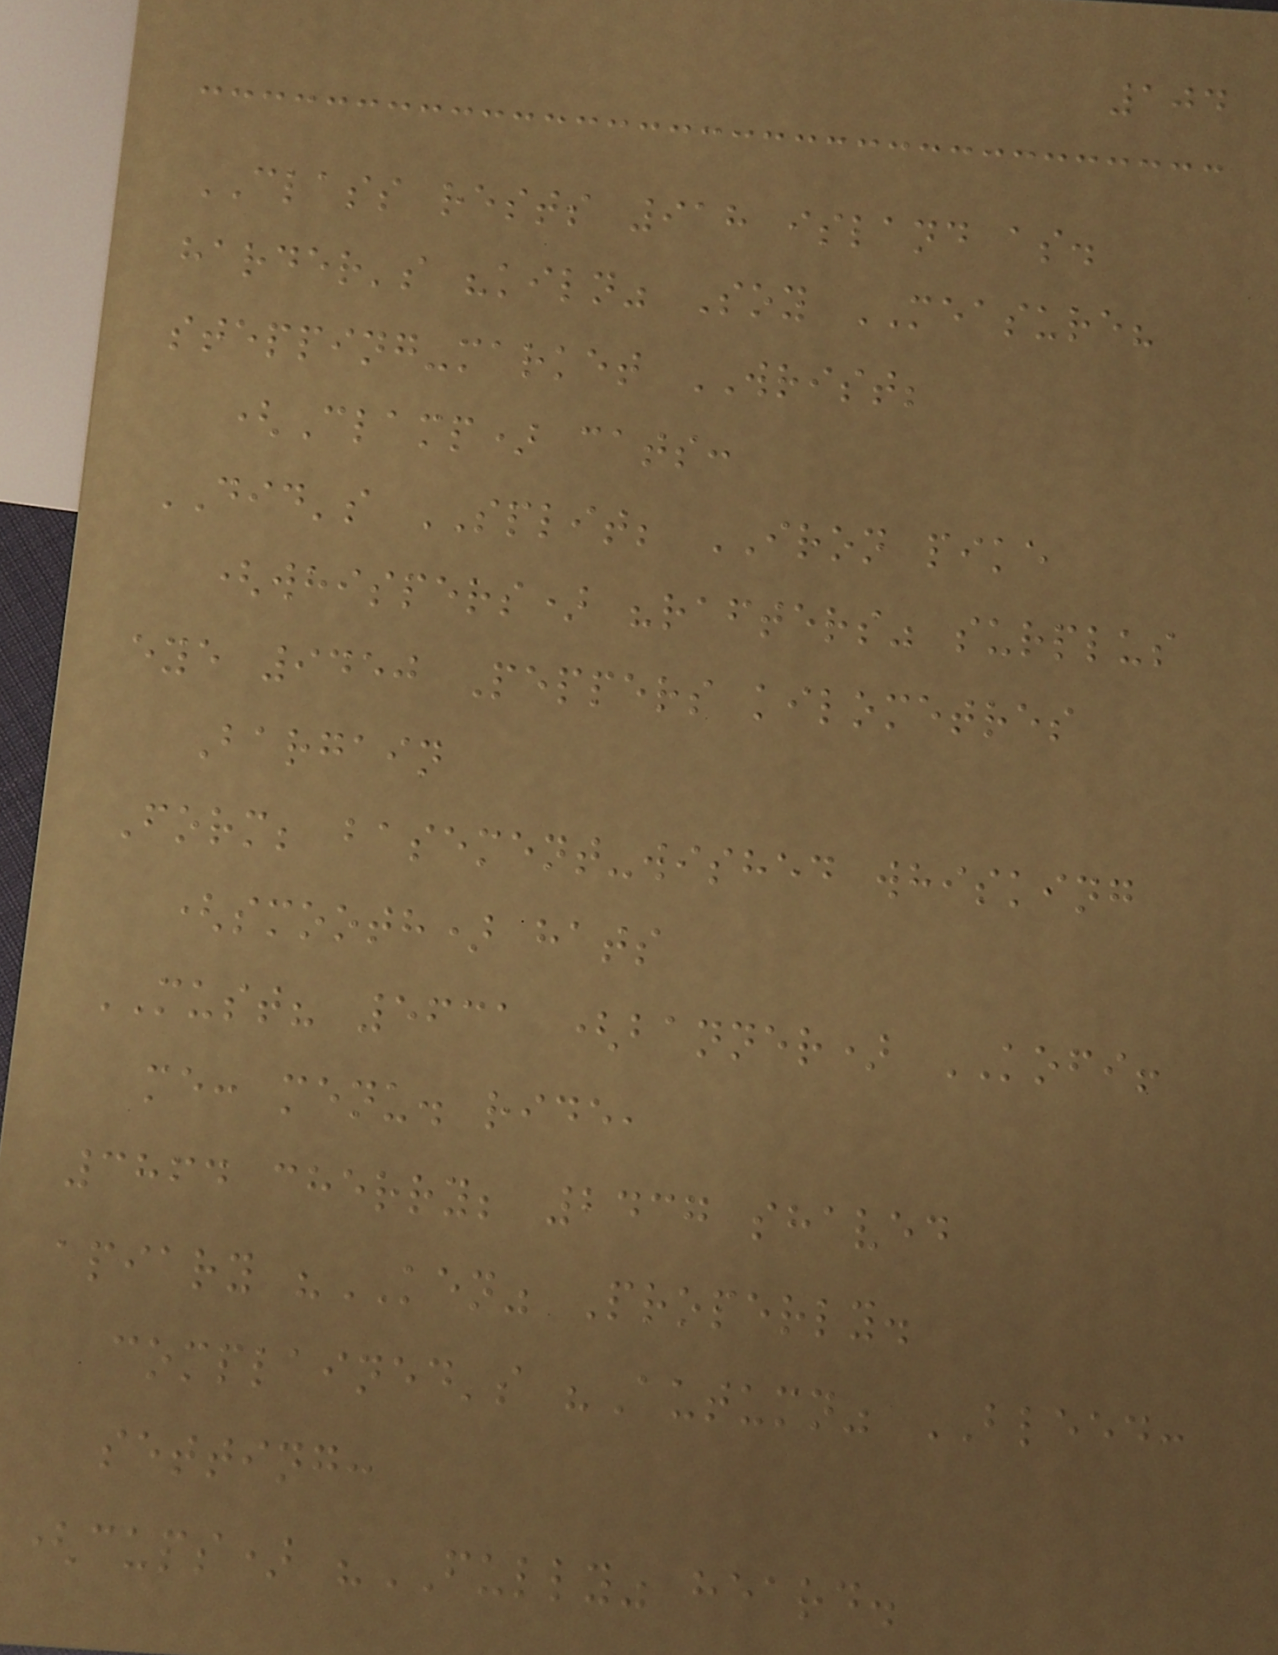104
CLASS rests 918 island as.
harder's "kiln" Soy MEASURE?
stepping-market WRIST;
(Clamp) cats:
DID's SPLIT; IRON pike
(whispers) "rafters" surplus
eye 9450 Peppers kilometres
Bargain
Form; basement-wished whisking
(smooth) hats
MUST? 5631 (banner) KOFI!
me: menu. ride,
3864 cherry; 2437 shaved
apiary "KEN" Properly.
complained's "Autumn" BLEED:
setting:
(cups) "FULLY" heard.
